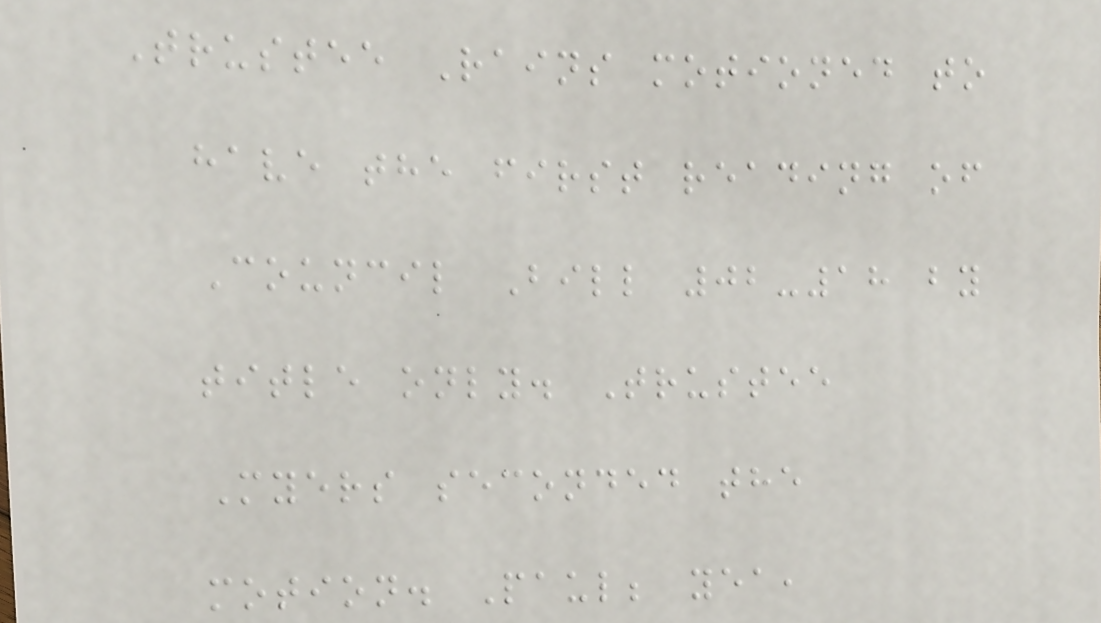Trustee Rains motioned to
have the first reading of
Council Bill 02-18 by
title only. Trustee
Myers seconded the
motion. Paul; yea,
